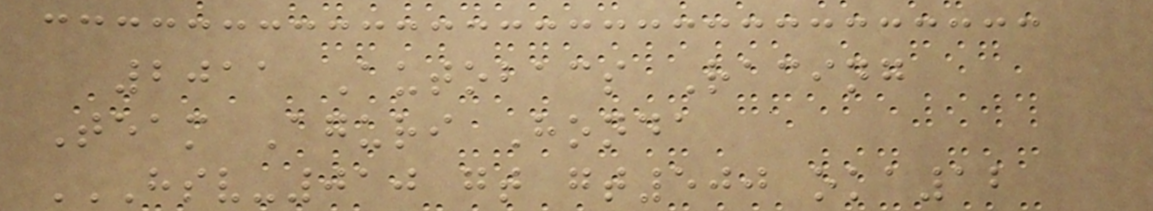2011 Autobacs Racing
Team Aguri Honda
HSV-010 GT GT500 OKA12
